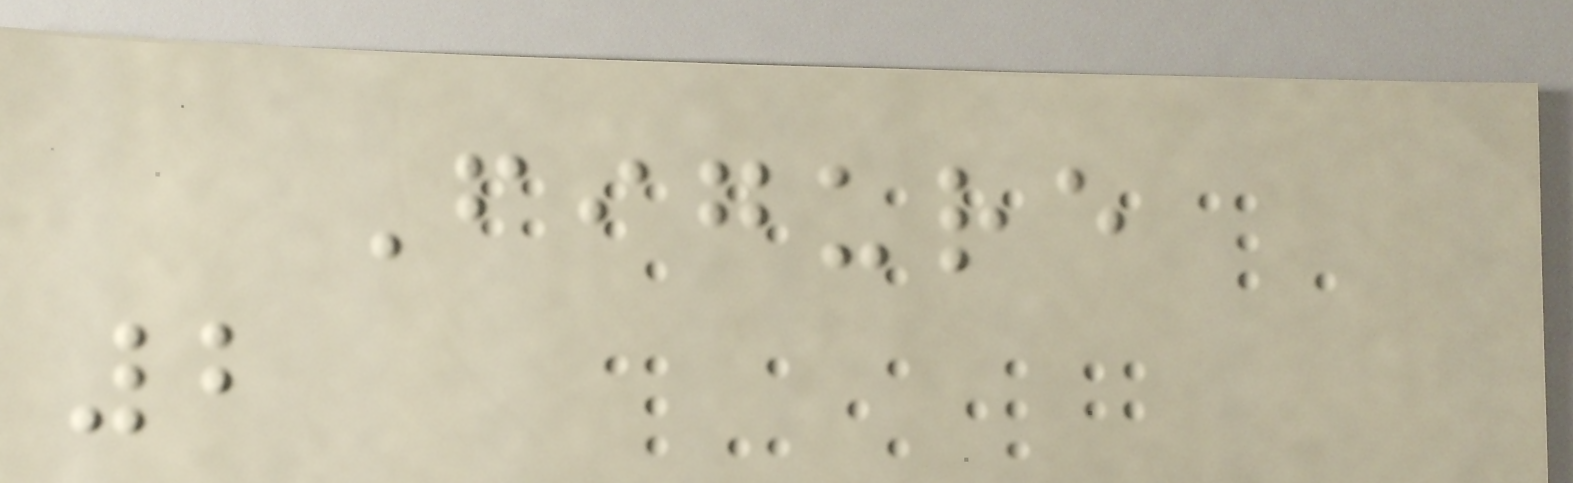Figure
2
